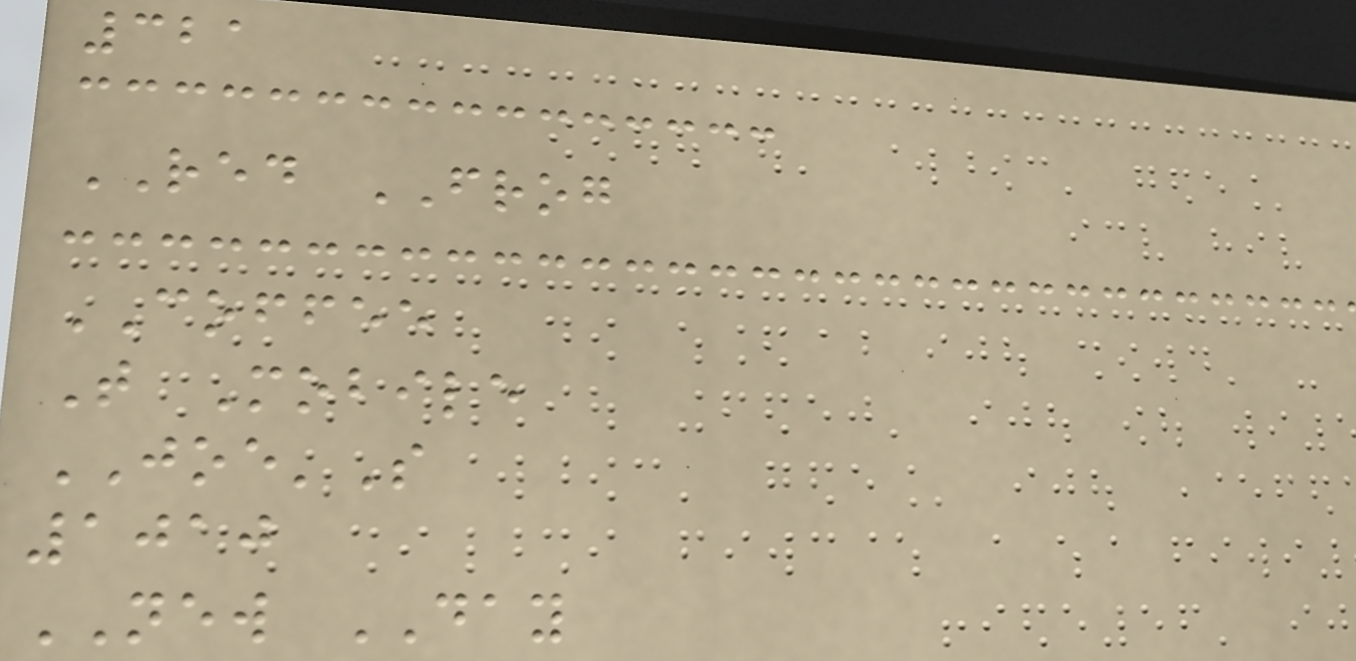321
RED FROG
COFFEE
T Mobile
JOE'S
1010
NEW DAY
